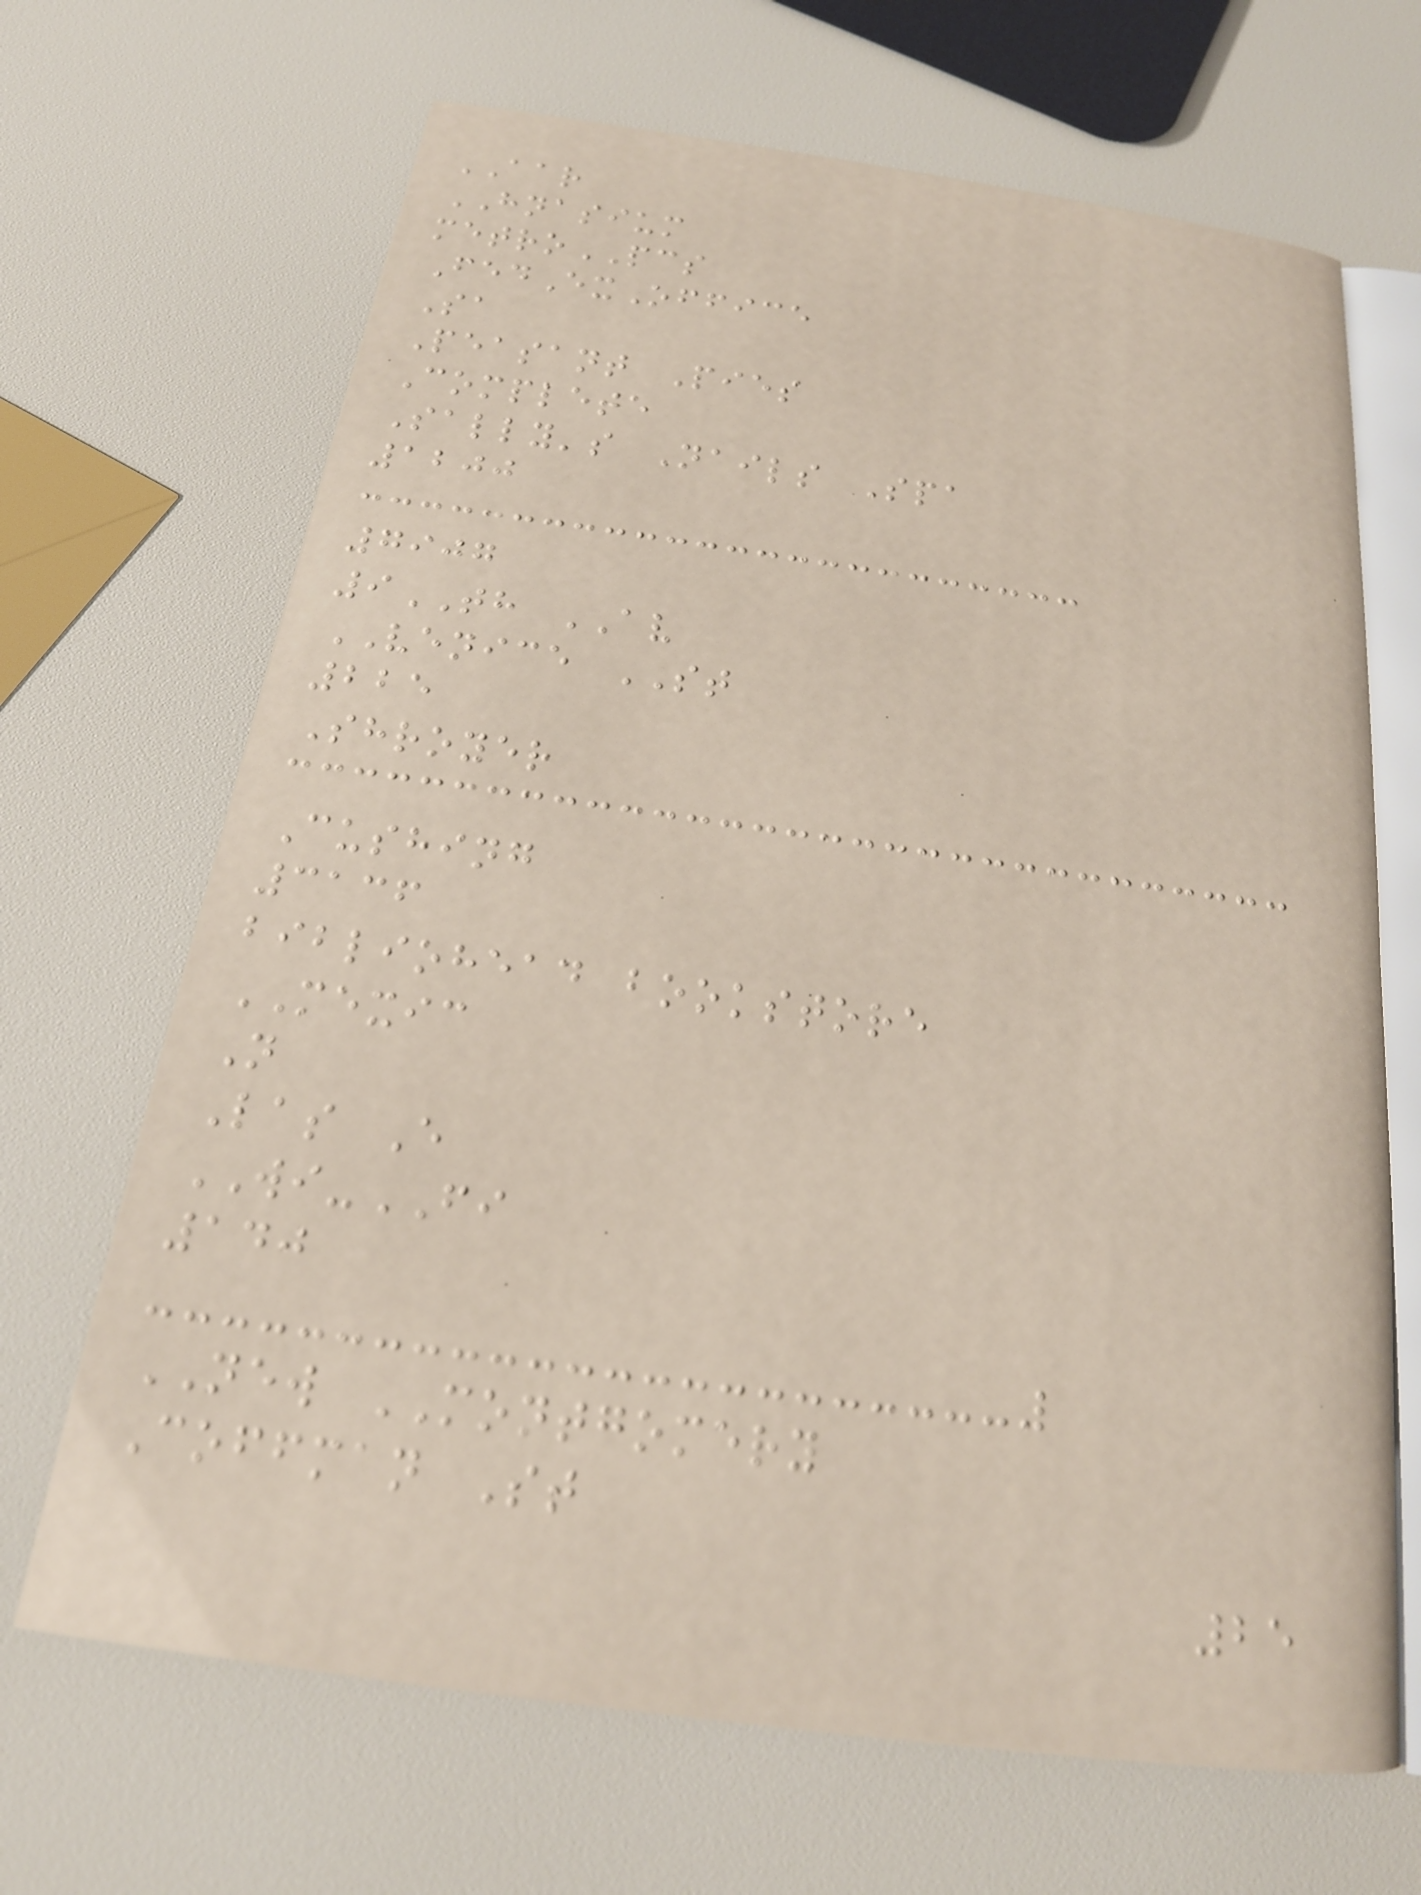AAR
HNASIUM
metroPCS
FedExOffice
Sa
Peasant Pies
Complete
Sally's Nails Spa
1200
7907
9TH AV
VENICE ST
225
Shroyer
Cushing
3136
bibliohead bookstore
MEXIC
N
Las E
WI-FI
140
NEW MONTGOMERY
Coffman St
25
